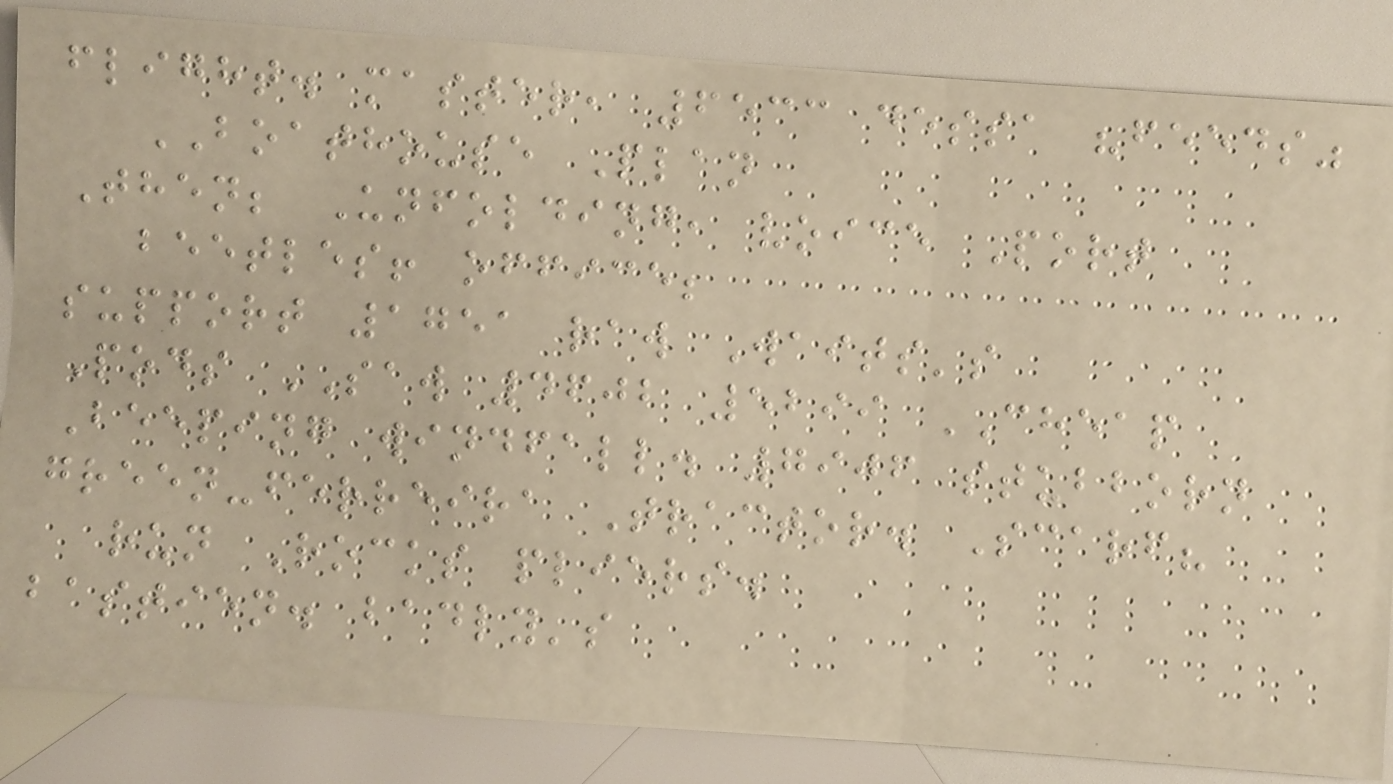flight. master, 6533 dessa "feeds"
BOATHOUSE Plan
Then; Unfolding, voice Port
beetles! office;
support 1751 raw Waits's
Pods SAW 4602 5299 CHEAP
Beeping windfall. 7906 stubborn
green-ferreira Tractor. Scarf?
run Rocks pliers.
bastien. badly's
